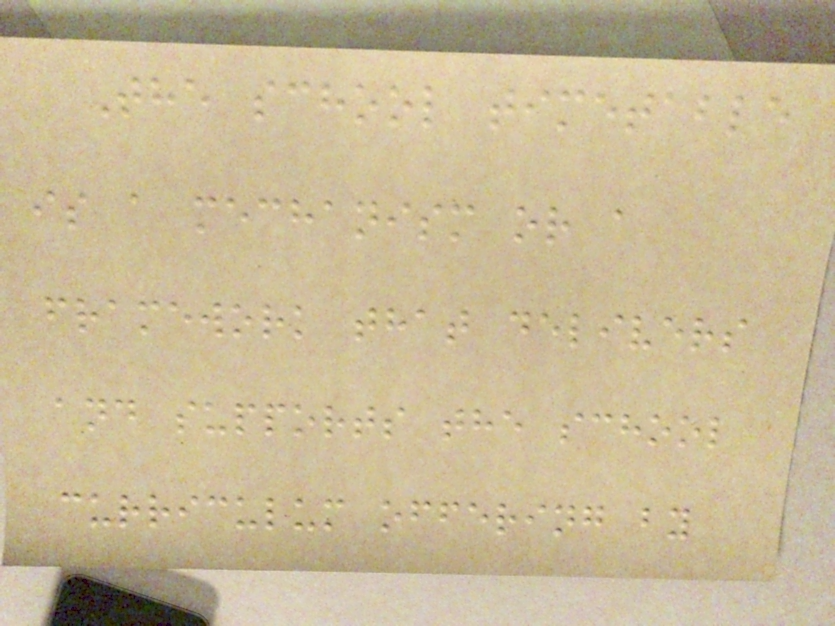The school timetable
is a mechanism or a
framework that delivers
and supports the school
curriculum offering by
